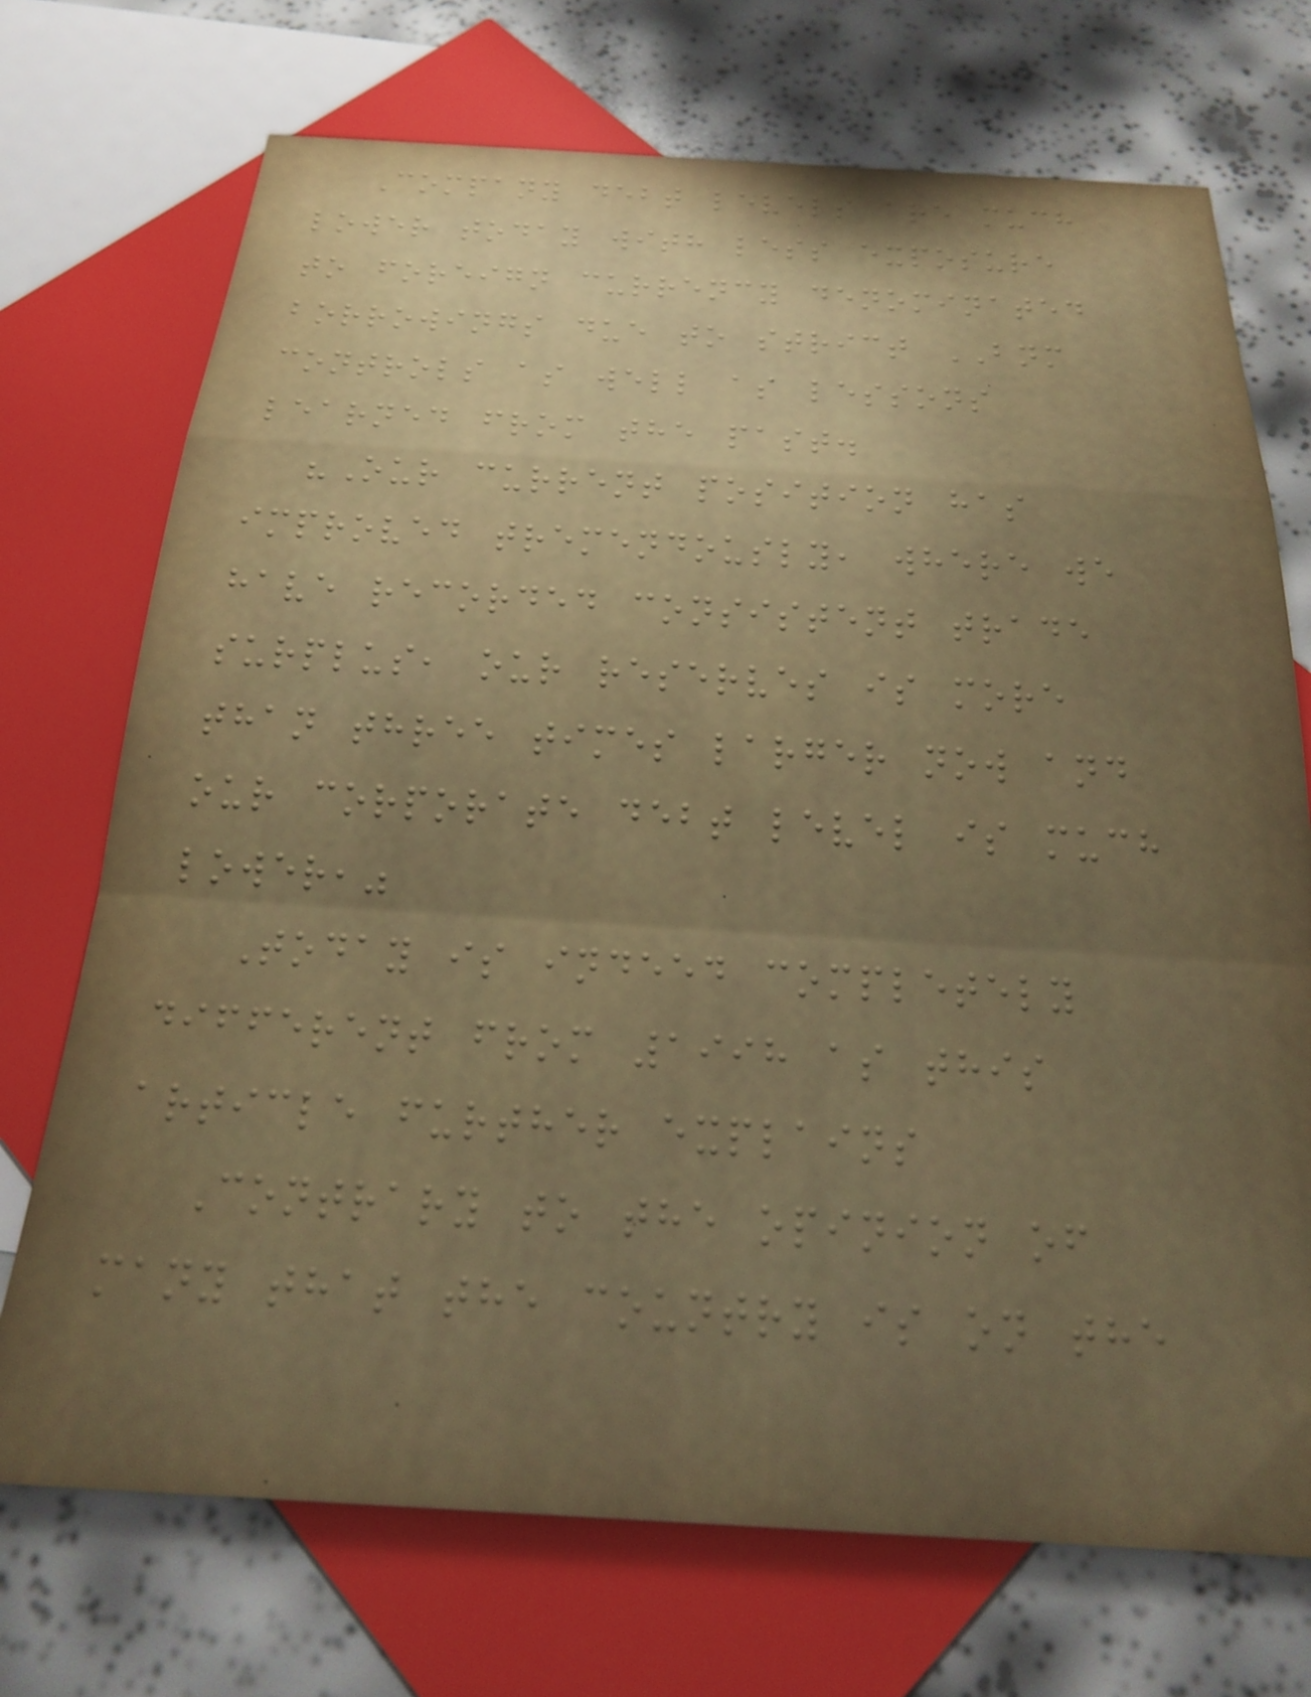Company debt levels are much
lower today with less exposure
to foreign currency denominated
borrowings due to strict BNM
controls as well as lessons
learned from the past.
"Our current position has
improved tremendously, where we
have recorded consistent trade
surplus, our reserves is more
than three times larger now and
our corporate debt level is much
lower,"
Today is indeed completely
different from 1998 as this
article further explains
Contrary to the opinion of
many that the country is on the
